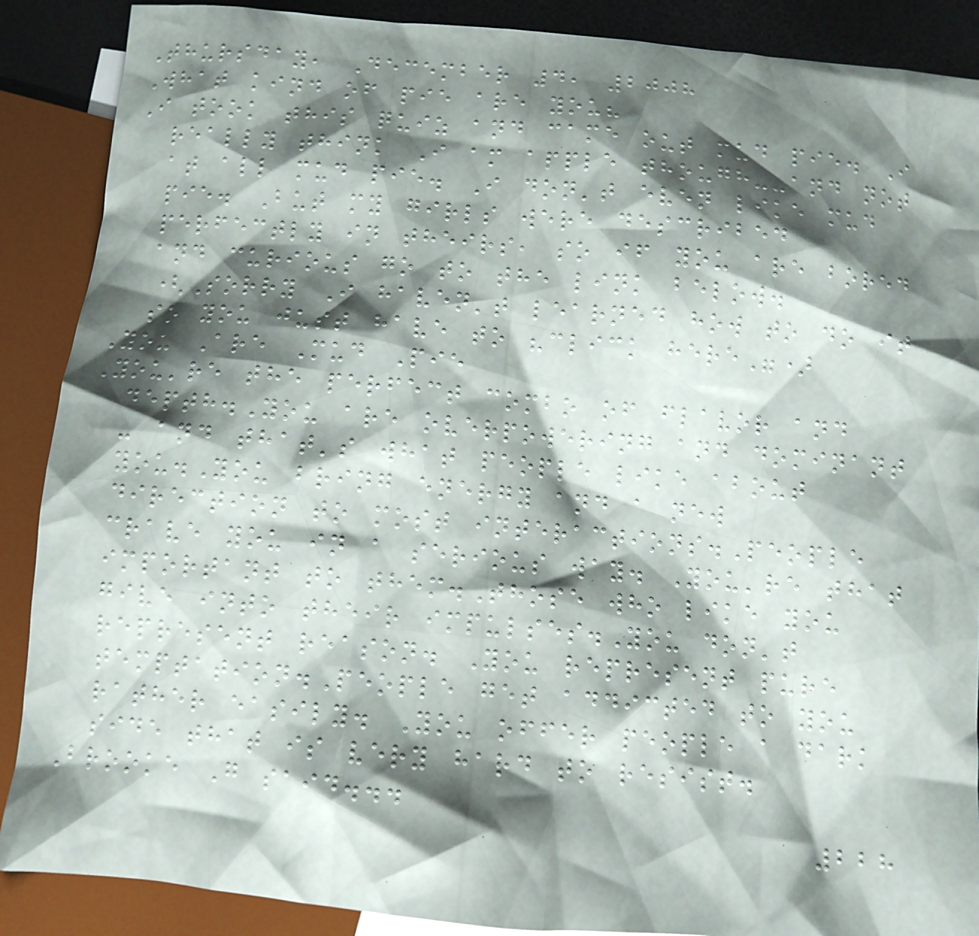Thursday, December 4, 2008
What kind of pie are you?
I took this quiz and came out mud pie. I
really think I am apple though--and not
at all mud pie. I don't even like mud
pie. But my girls were described
perfectly in theirs, so if you are bored
and curious go to the link below.
(Sorry I haven't learned how to do it
so you just have to "click here")
You Are Mud Pie
You're the perfect combo of flavor and
depth.You are overpowering and dominant
- and that's what people like about
you.You bring energy and a new
direction to most interactions.People
crave you in a serious way. You're that
important to them.Those who like you
give into their impulses.You don't
represent reason. You represent pure
temptation.People get addicted to you
rather easily. You offer people a dark
side that is very hard to resist.
Brooke G said...
228
